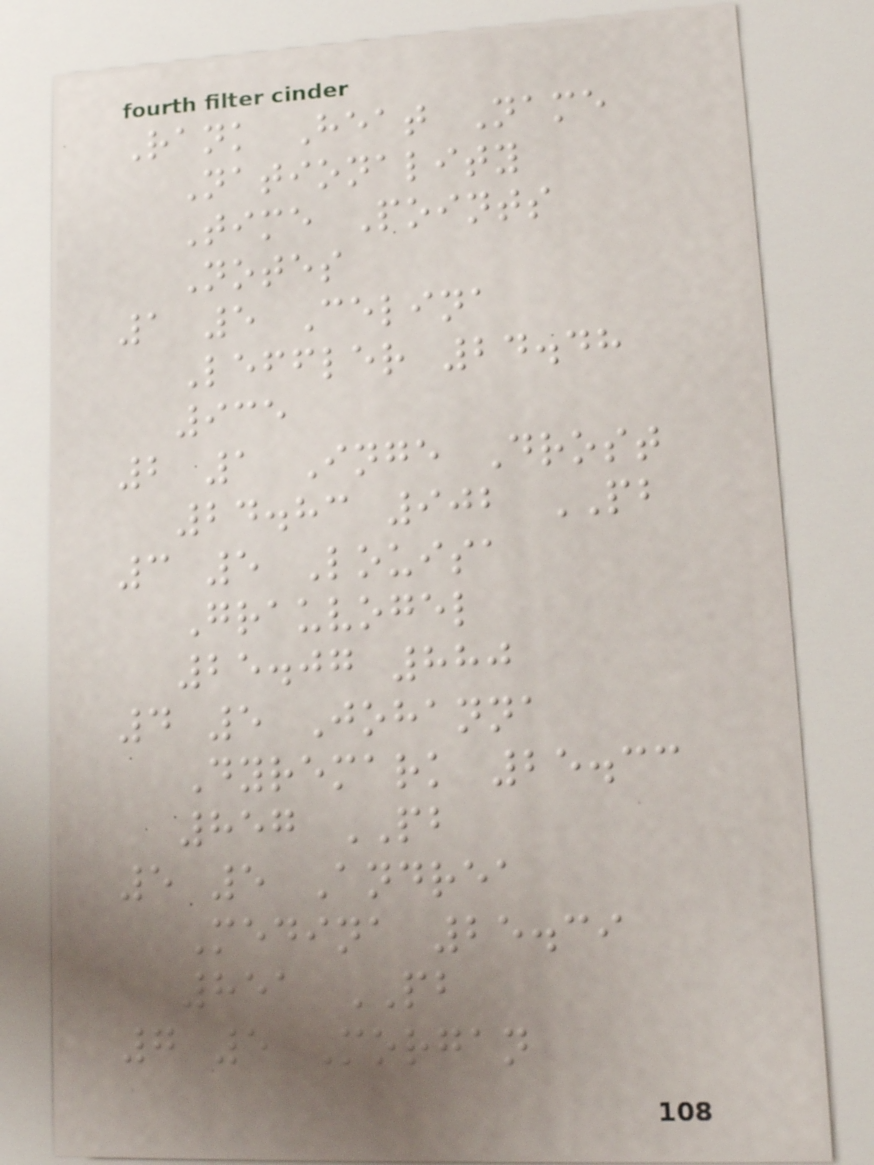Rank Heat Name
Nationality
Time Points
Notes
1 5 Celina
Leffler 24.48
935
2 1 Inge Drost
24.83 902 PB
3 5 Louisa
Grauvogel
25.07 880
4 5 Johanna
Dyremark 25.33
857 PB
5 5 Andrea
Medina 25.39
851 PB
7 5 Morgan
